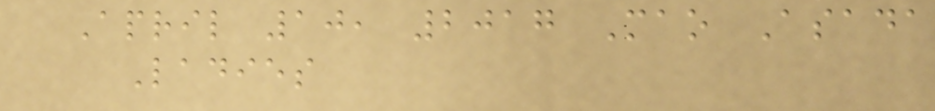April 10, 2017 Mao Asada
Ladies
